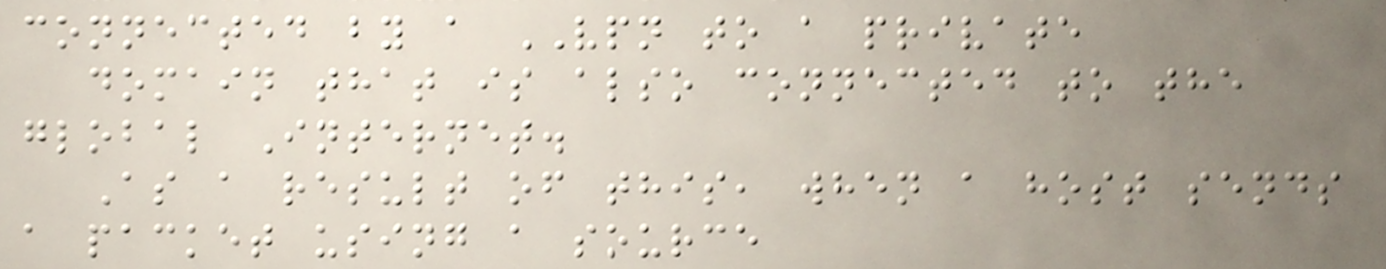connected by a VPN to a private
domain that is also connected to the
global Internet.
As a result of this, when a host sends
a packet using a source
